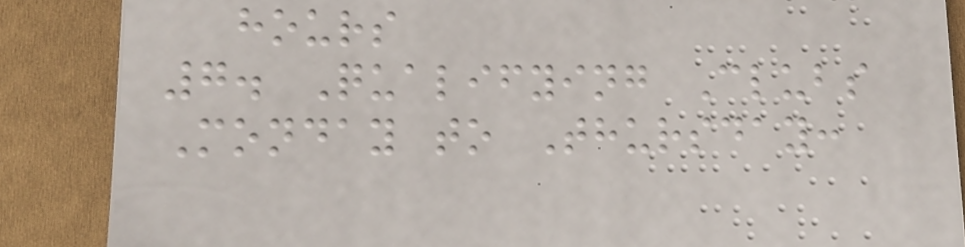hours
7. Qualifying Clubs
Monday to Thursday:
